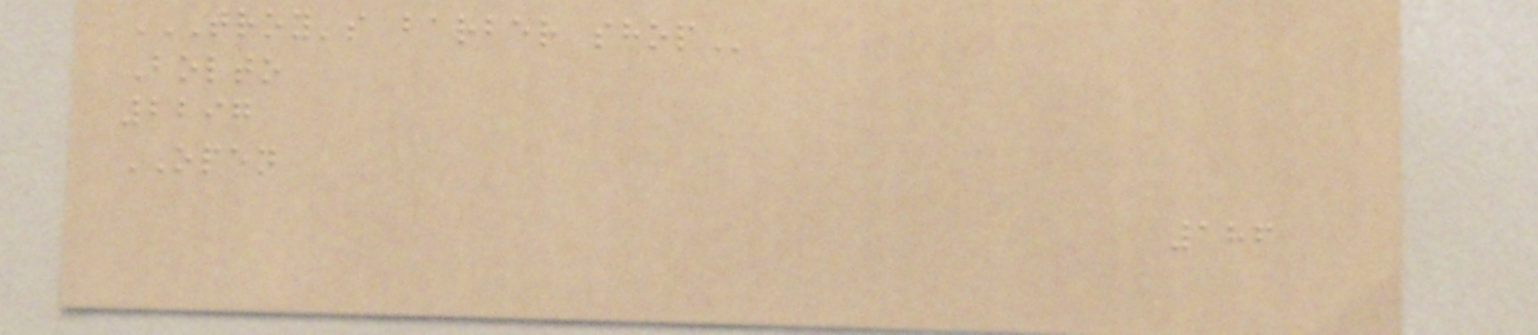TROY'S BARBER SHOP
Bolto
2297
OPEN
186
